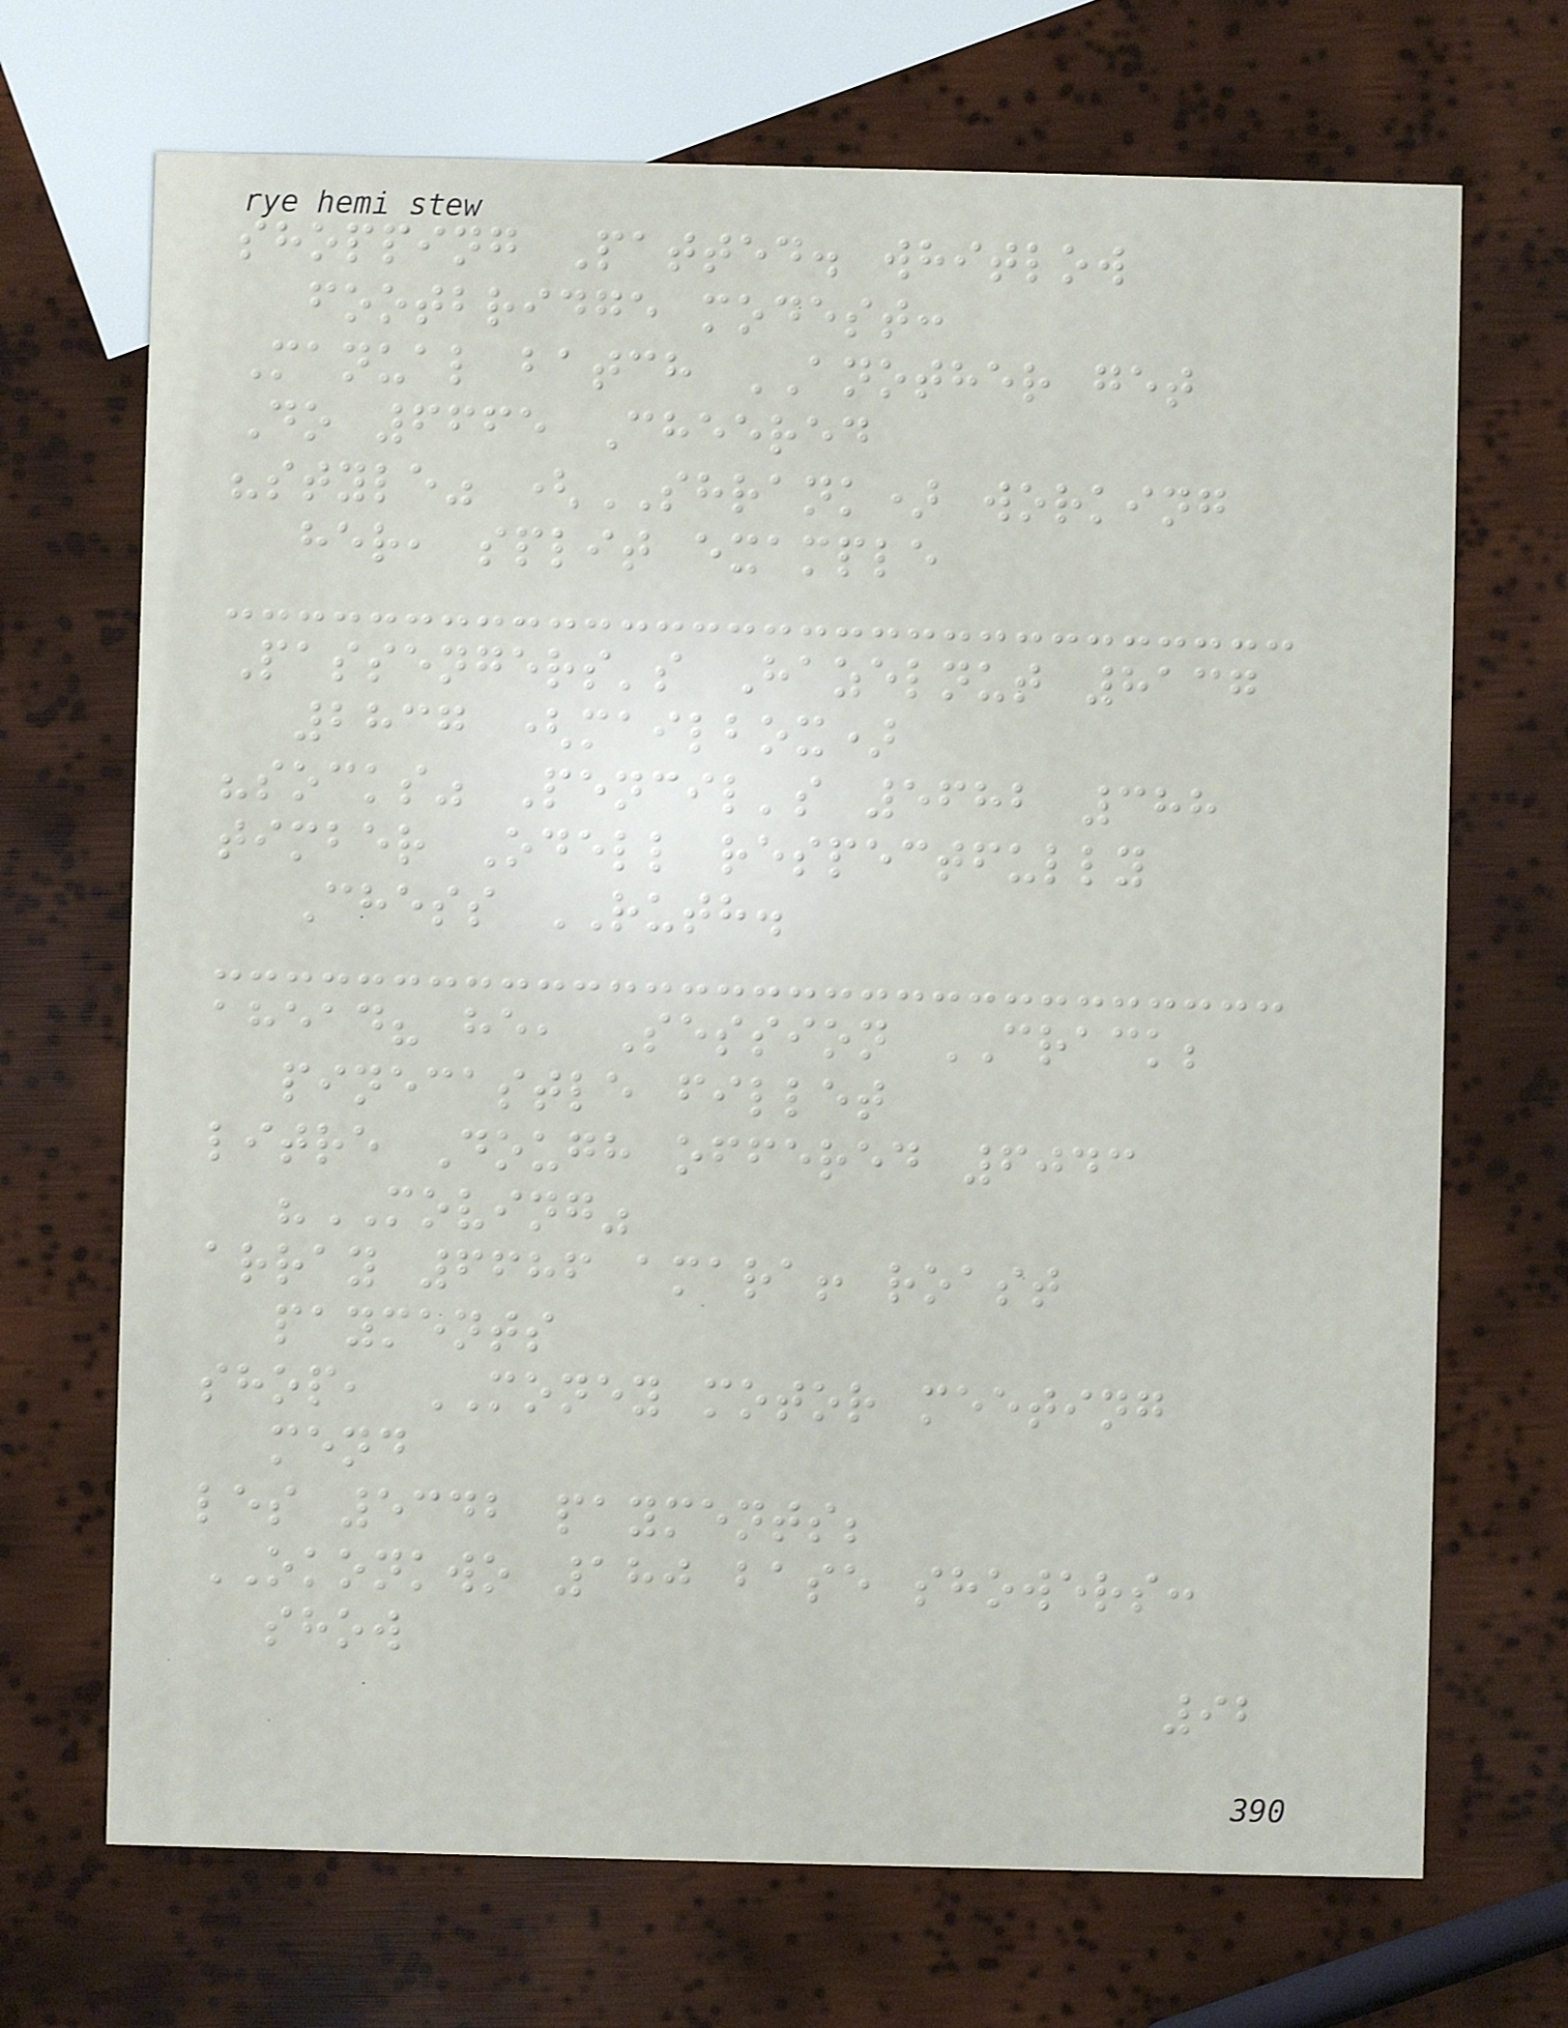shopping Patted. whitlow
footbridge modest:
Manual batch ANOTHER get
Do 6665 Cheered
"style" (SHRANK) working
her, split example
Passengers's Hazelnut 8137
2837 (mailbox)
"socks" Pencil's 5682 388
timber Odell respectfully
Chess RUTH.
ahead? he, Session CRACK;
pinecastle fillet
litre Dough offered 6043
"MOVING"
array 6686 amara! roast
payments
shop, MONEY motor meeting
mend
les 5342 payments;
OKONKWO 180 base showers:
show
92
